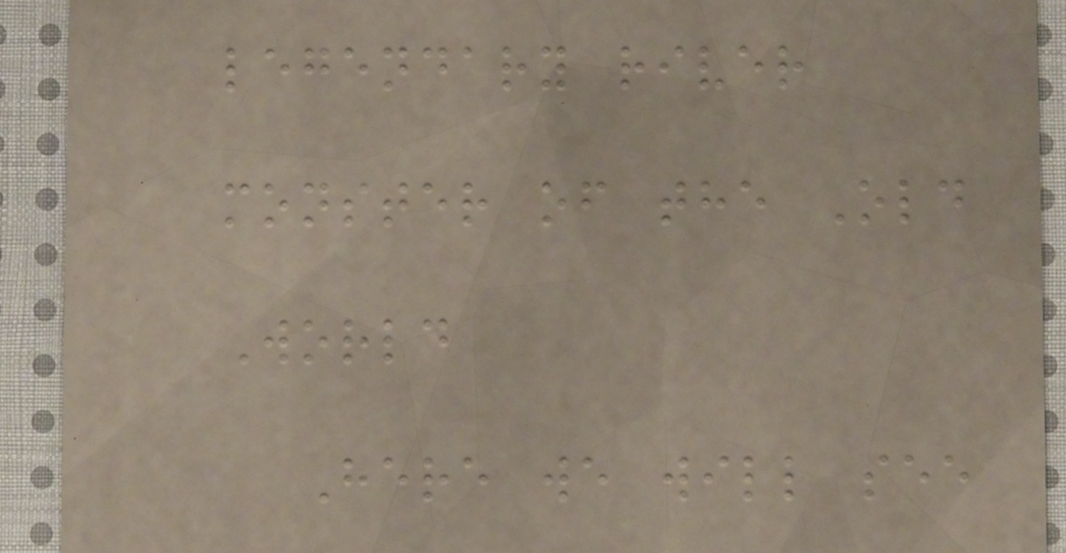legendary river
monster of the Old
World
Here we will see
